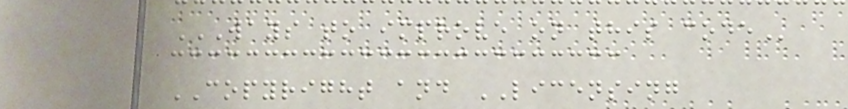WAYS TO IMPROVE ON THIS CODE
COPYRIGHT and LICENSING
